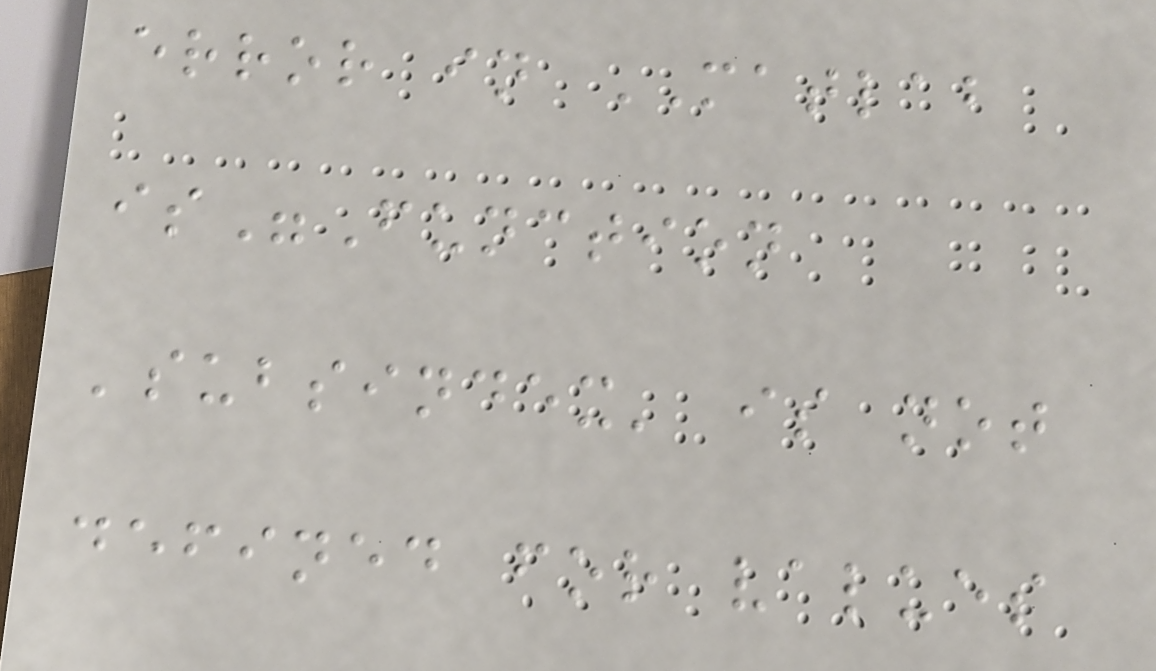error in MATLAB
is"Function
'subsindex' is not
defined for values
